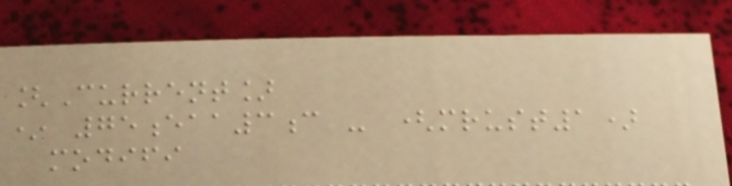[Current]
* 75eaa3c - (mrust1)
modifi
